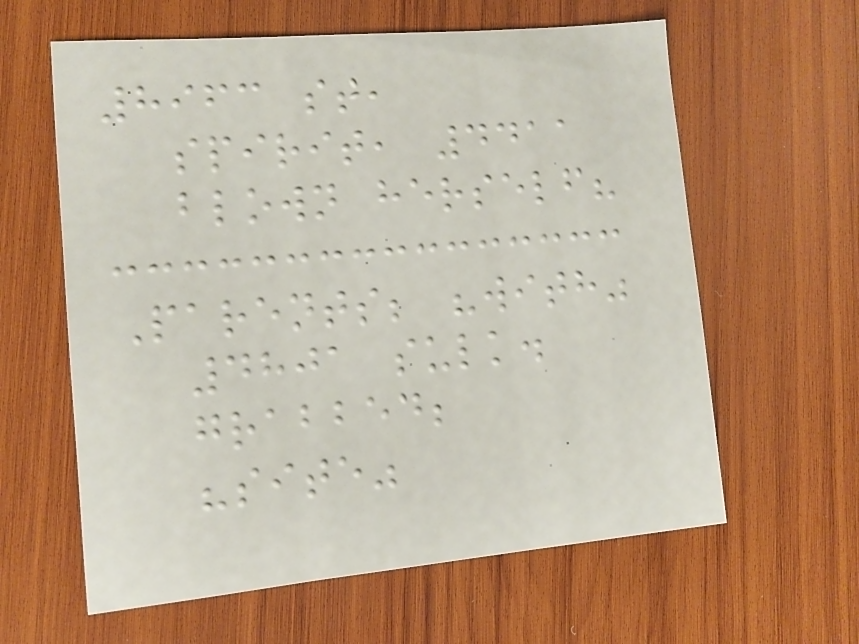8963 st,
spirit, 4411
blown herself?
Parents; "with"
4801 sulk.
grabbed;
"site"
